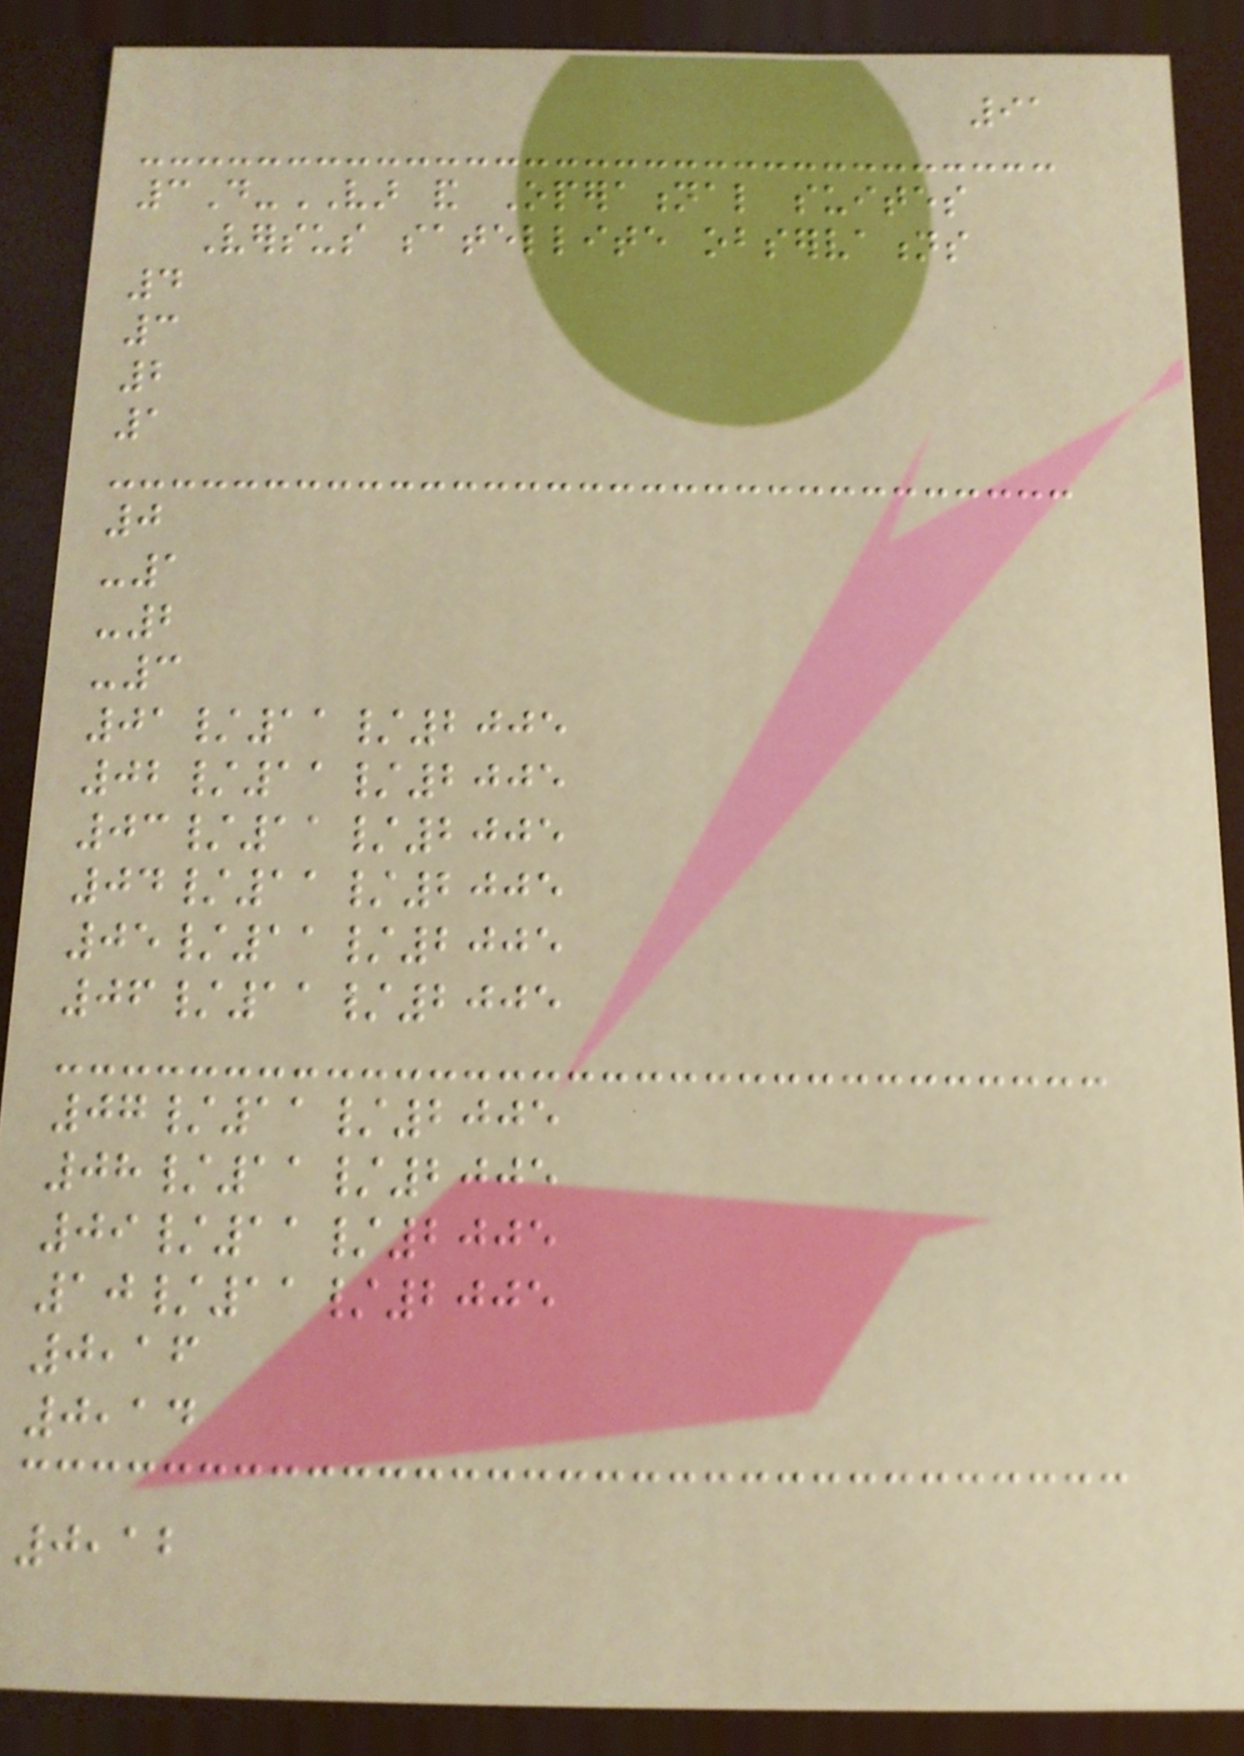91
3D-VAR and Operational suites
Versus satellite observations
4
3
2
1
0
-1
-2
-3
01/11/2005
02/11/2005
03/11/2005
04/11/2005
05/11/2005
06/11/2005
07/11/2005
08/11/2005
09/11/2005
10/11/2005
0,16
0,14
0,12
